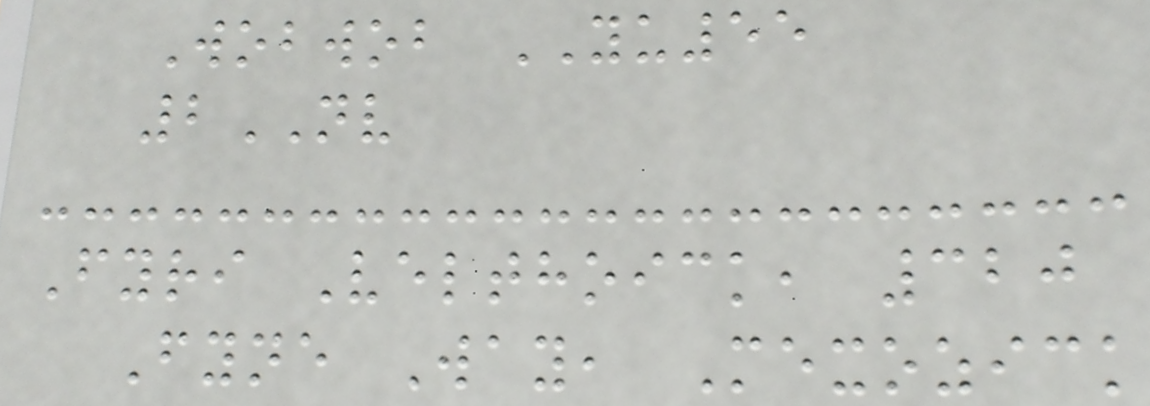Wobwob YU55
2NV
Fyri Velthoick, 320
Fyne Way, Mexozick
